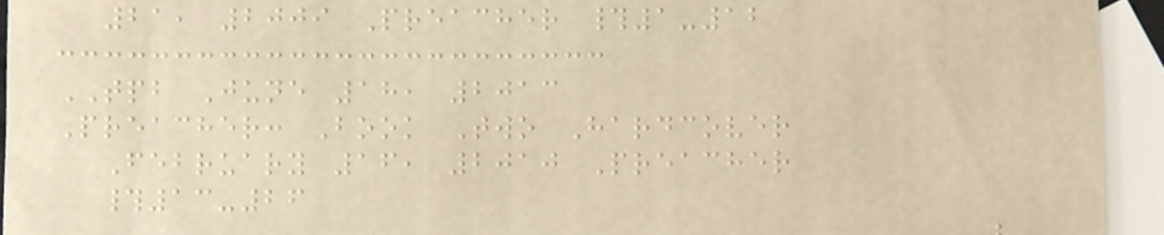21, 2009 Preacher #1-12
TPB June 18, 2013
Preacher: Book Two Hardcover
February 16, 2010 Preacher
#13-26
